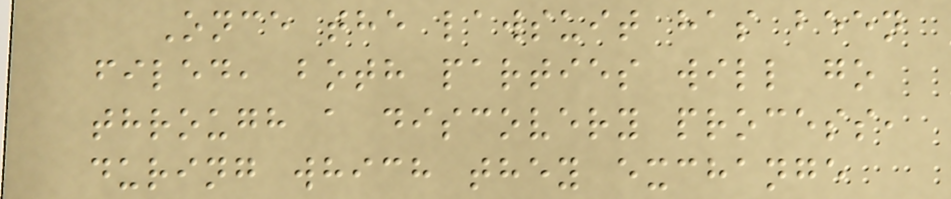Once the lawsuit has been
filed, both parties will go
through a discovery process,
during which they exchange
